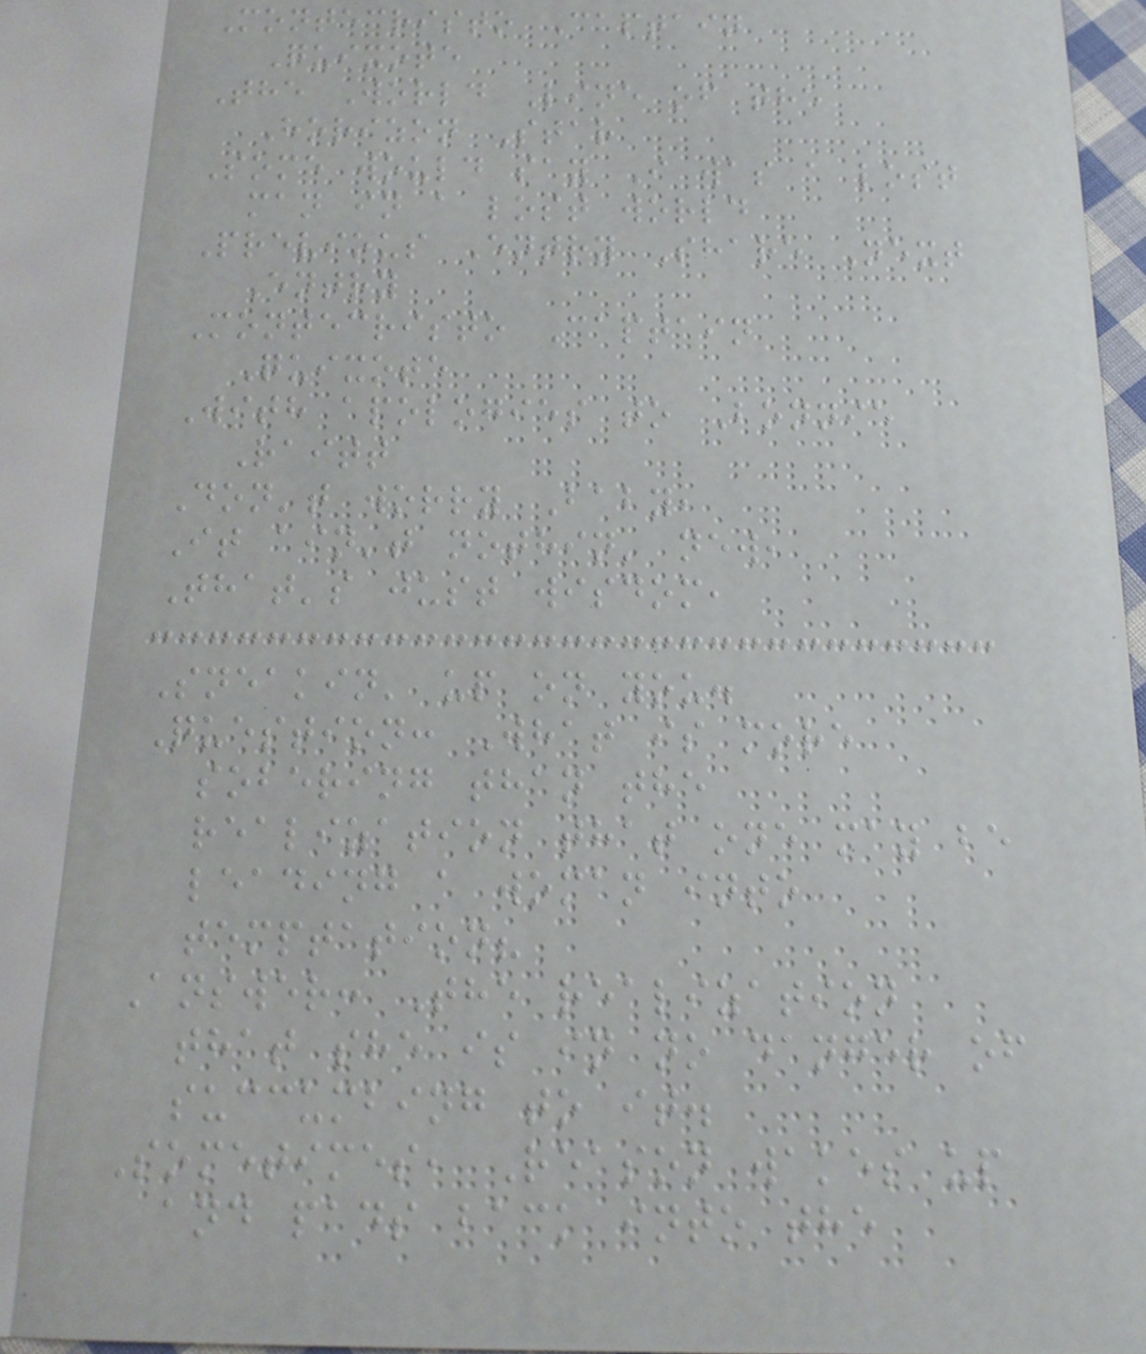Montecristo Captain
Quixote
The World Line of the
Horizon Star
Some would say I was a lost
man in a lost world
Previous Entry Share Next
Entry
Montecristo Captain
Quixote
With apologies to Bonnie
Raitt
Don't worry Baby,
It ain't nothin' new,
That's just wisdom,
Sneakin' up on you.
Question: What is more
sobering than the
realization that one may be
leading a woman into
temptation?
Answer: The realization
that she is in no danger of
succumbing to it.
Sometimes, Reason wakes up
and pads back into the
